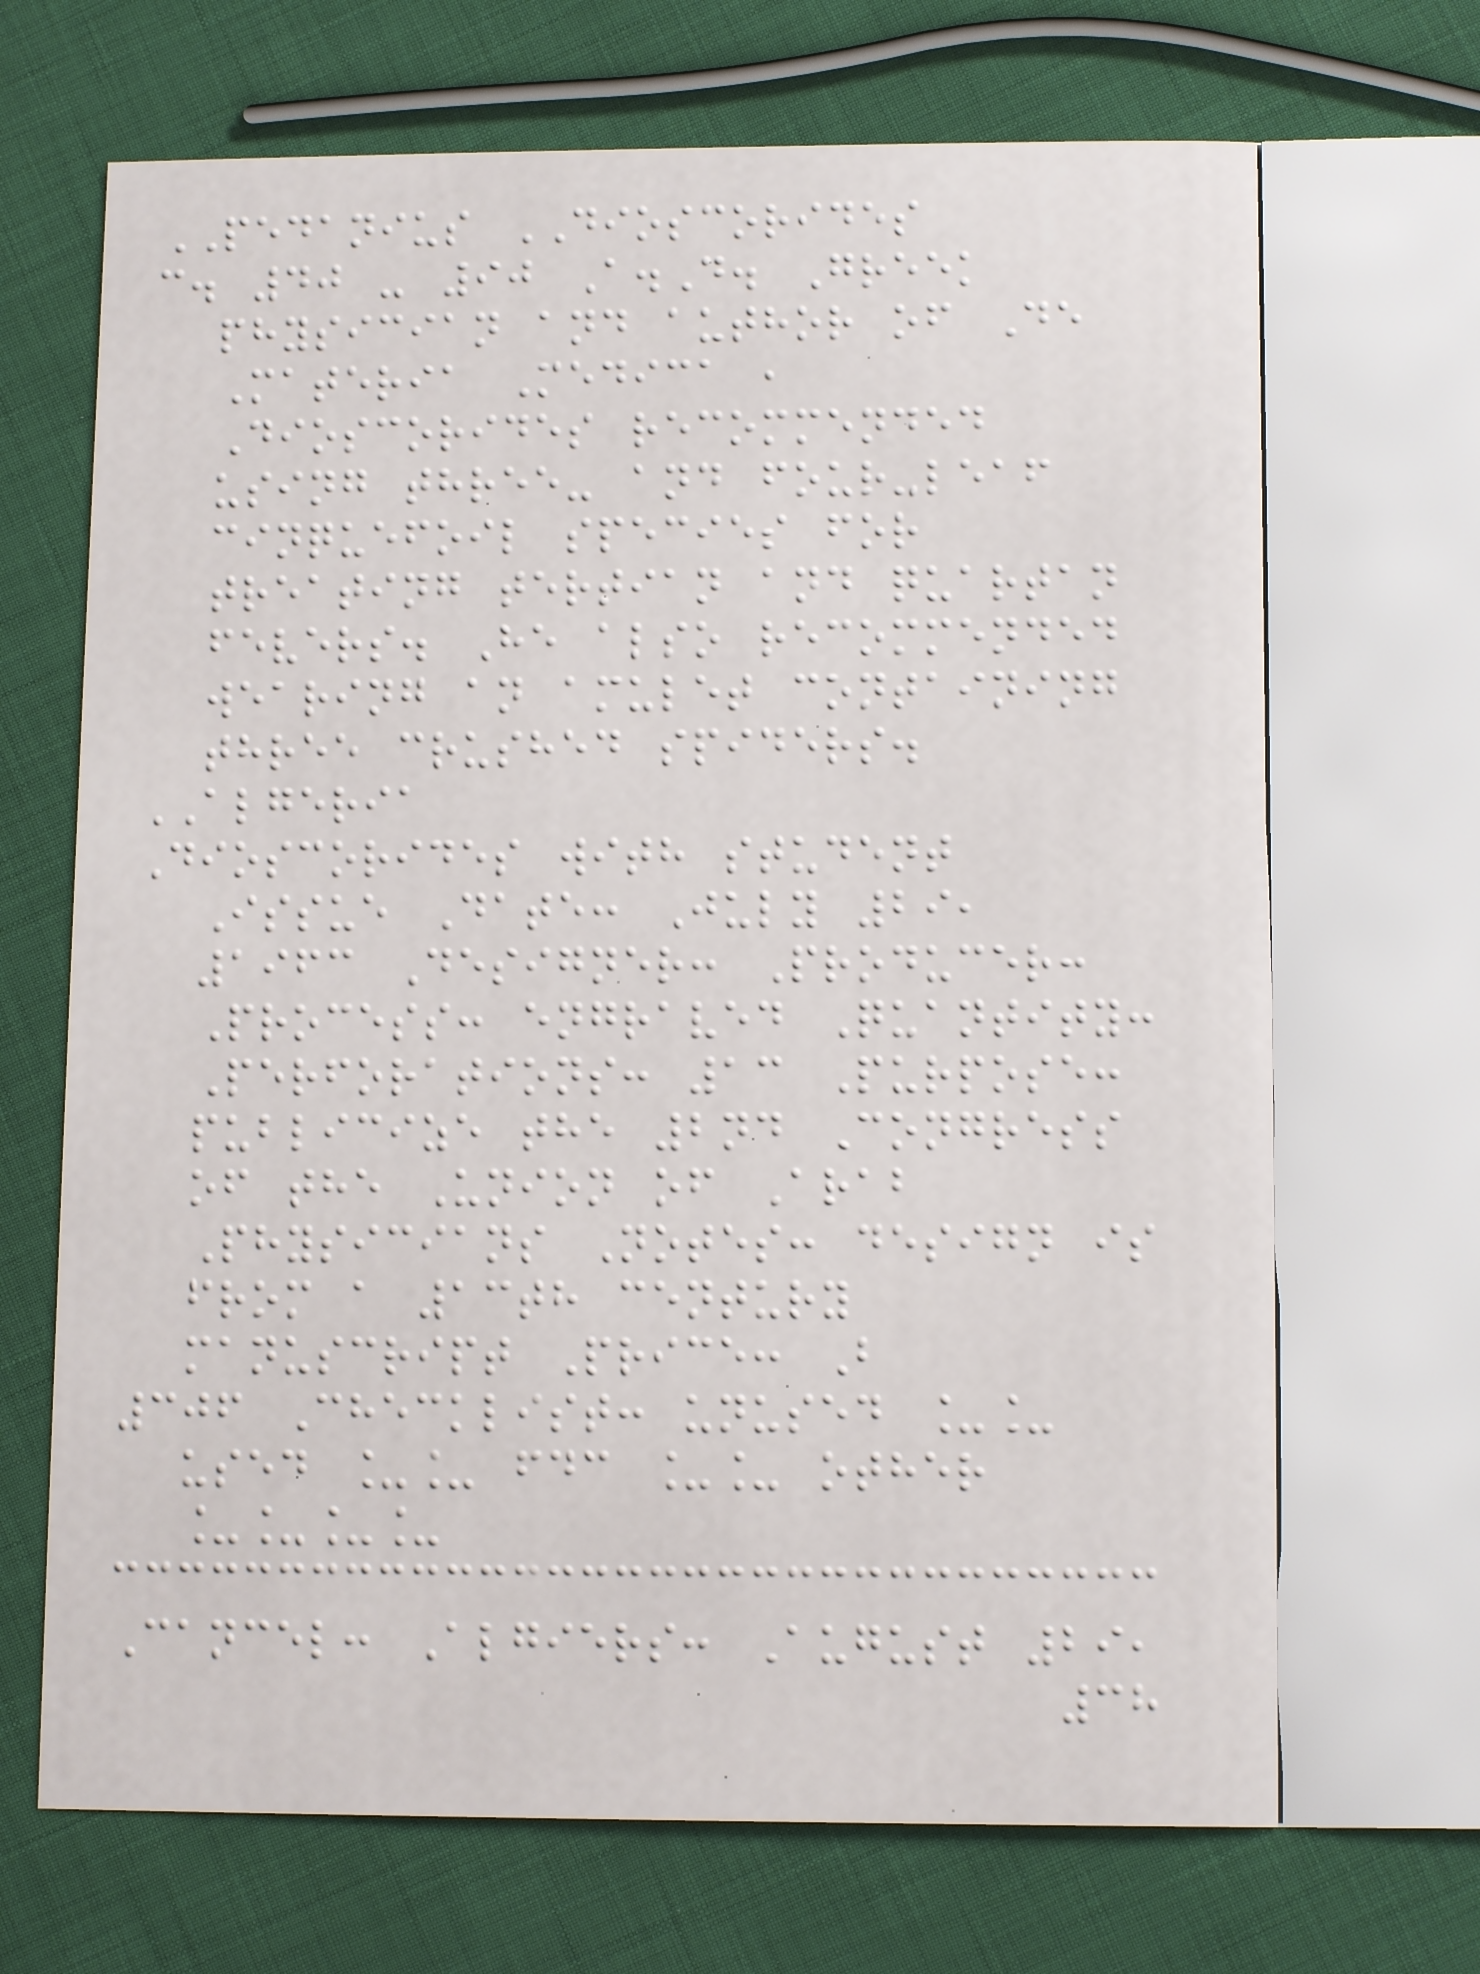PEDANIUS DIOSCORIDES
c. 40 - 90 A.D. Greek
physician and author of De
Materia Medica ,
Dioscorides recommended
using three- and four-leaf
cinquefoil species for
treating tertian and quartan
fevers. He also recommended
wearing an amulet containing
three crushed spiders.
ALGERIA
Dioscorides with student
Issue Date: July 29,
1963 Designer: Producer:
Process: engraved Quantity:
Perforations: 13 Purpose:
publicize the 2nd Congress
of the Union of Arab
Physicians Notes: design is
from a 13th century
manuscript Price: B
306 Checklist: unused __
used __ fdc __ other
____
Cancel: Algiers: August 29,
38
